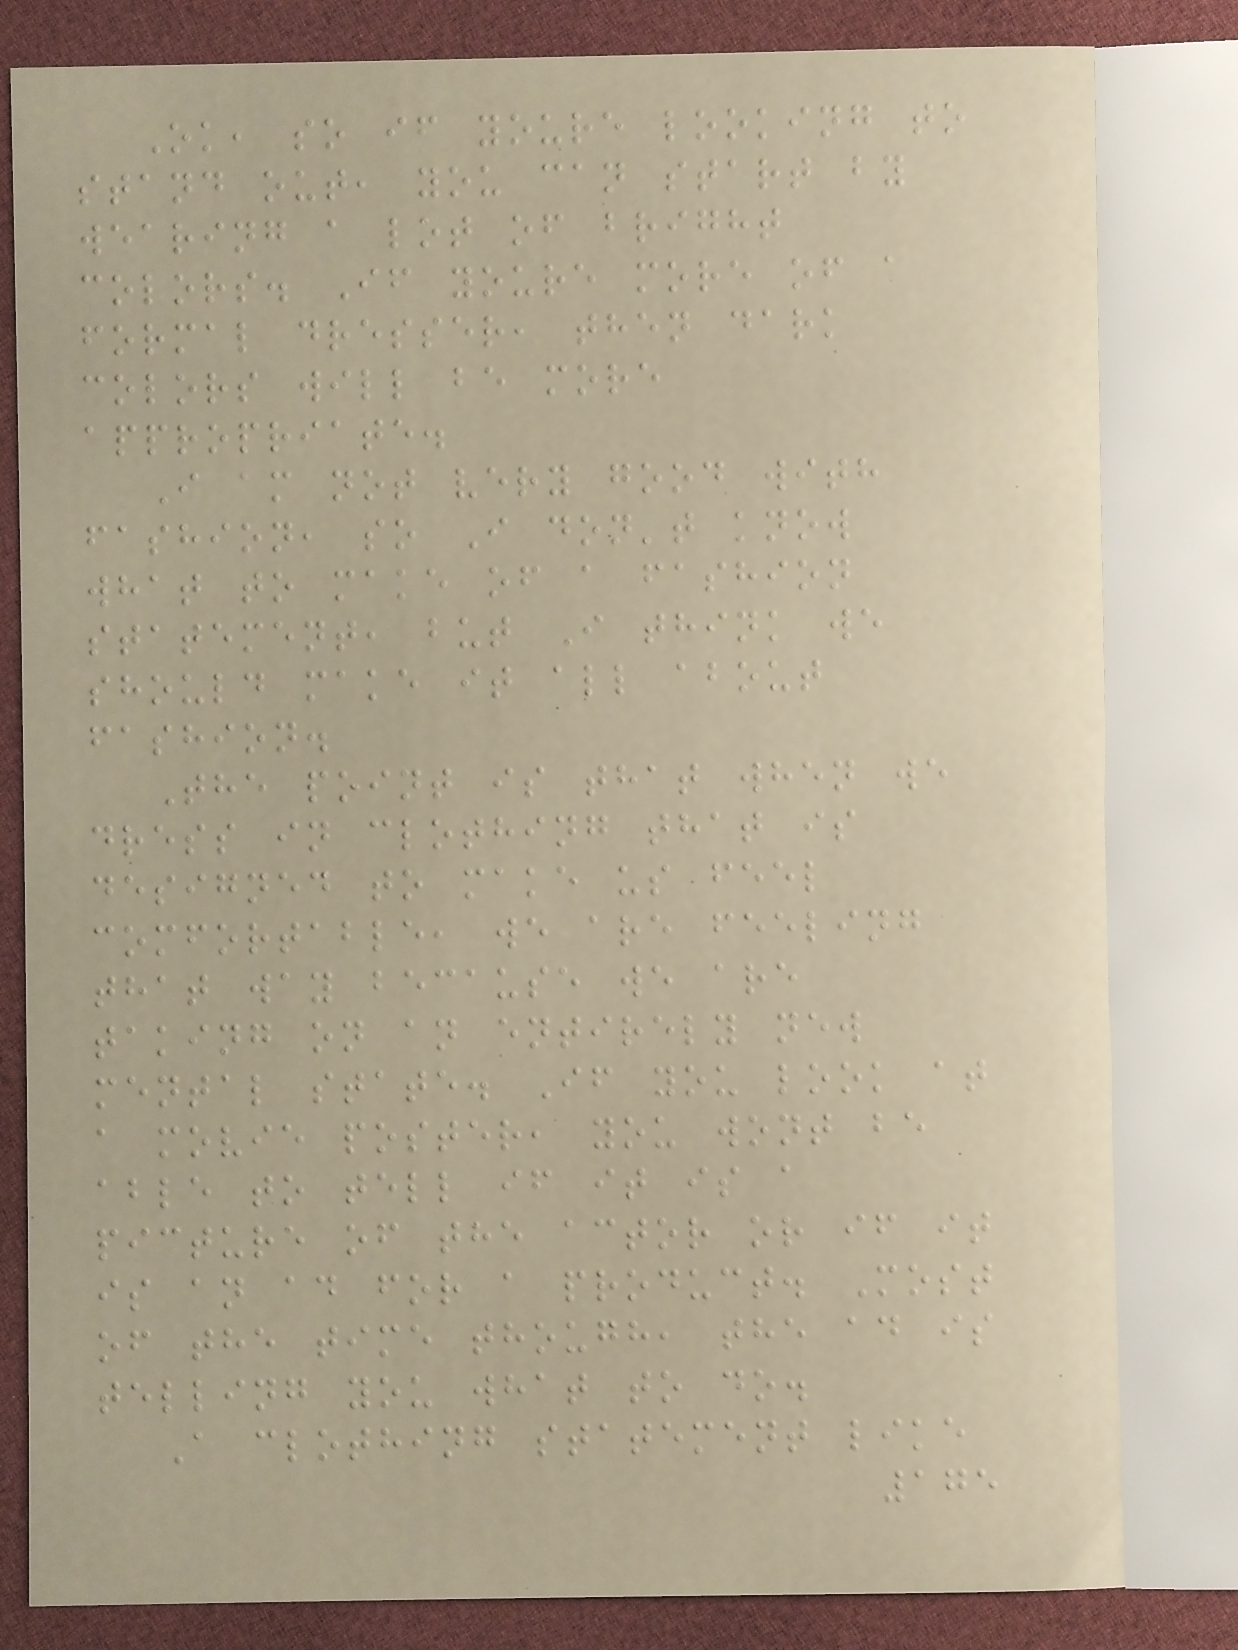Ok, so if youre looking to
stand out, you can start by
wearing a lot of bright
colors. If youre more of a
formal dresser, then dark
colors will be more
appropriate.
I am not very good with
fashion, so I don't know
what to make of a fashion
statement, but I think we
should make it all about
fashion.
The point is that when we
dress in clothing that is
designed to make us feel
comfortable, we are feeling
that way because we are
taking on an entirely new
mental state. If you look at
a movie poster, you wont be
able to tell if it is a
picture of the actor or if it
is an ad for a product. Most
of the time though, the ad is
telling you what to do.
A clothing statement like
175
